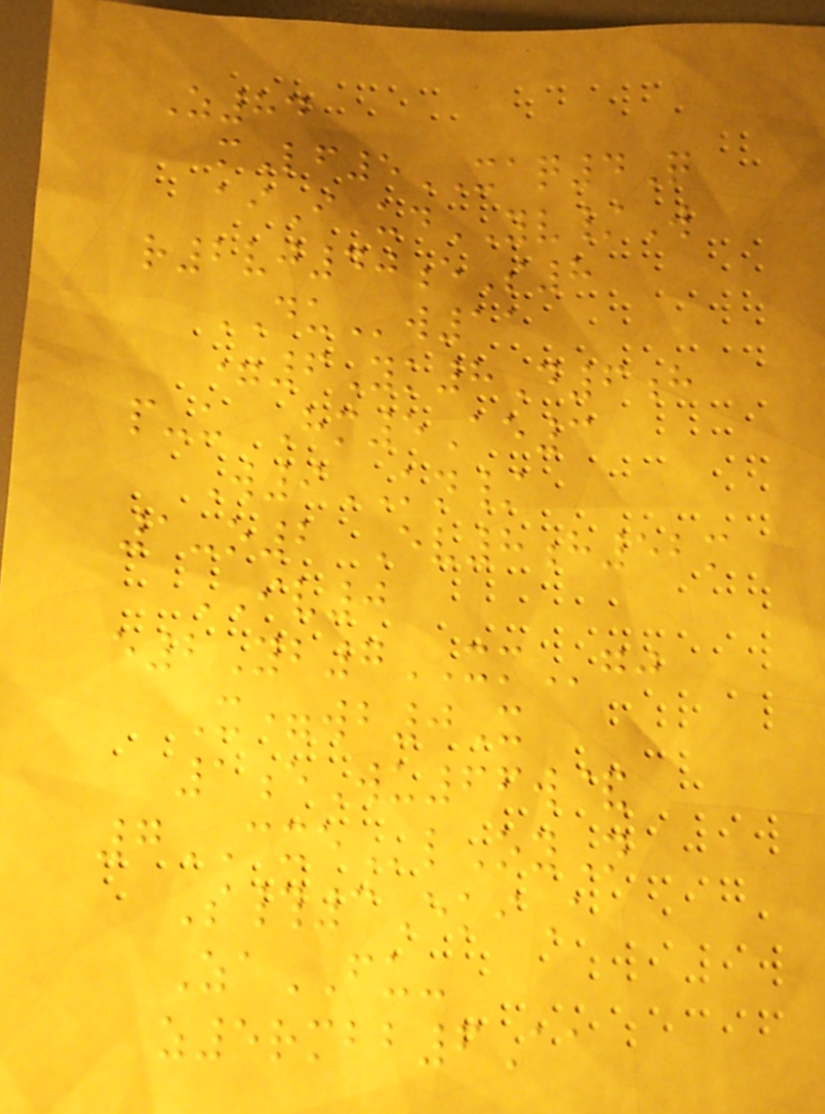Z84
mLf5XAQ4Q
aiI udYV/W
r2vj40eS8
DUw11
=6Yk8D6h
p-u Hm5Ae3
W9KN/
1-o2 Ev8h52m
IV0
e2Yb7XMgj
X=wb0X
1eWu66w&
7CXElOyN
S#3EkiA
ZaFU-
z5rmbb6Aa
